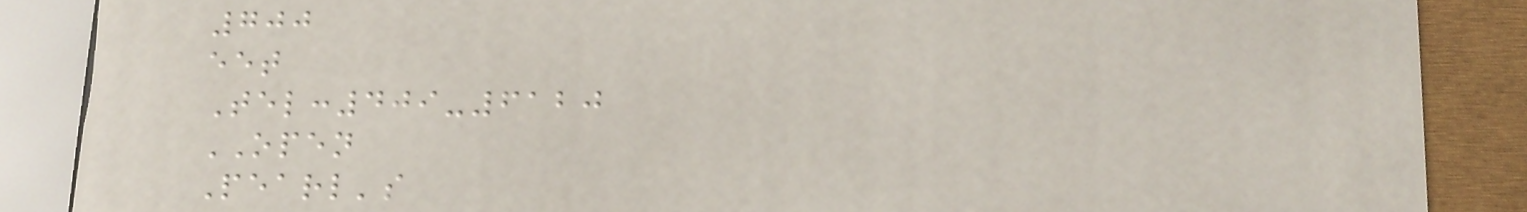700
eet
Tel:409-6120
OPEN
Pearl's
